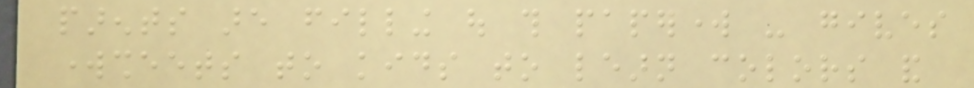parents are filling out this paperwork - gives
worksheets to kids to learn colors and
